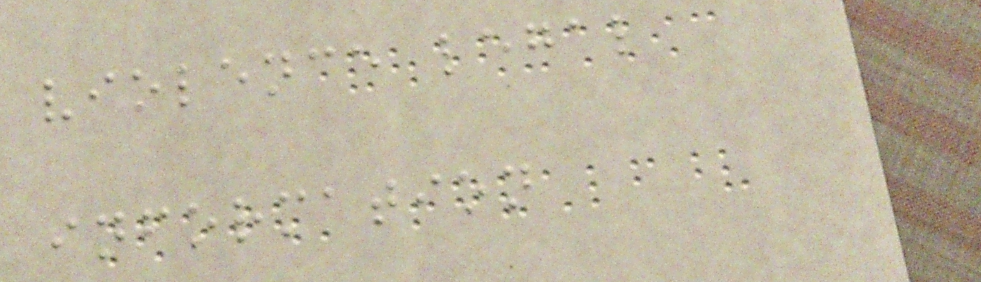violence legal
information
